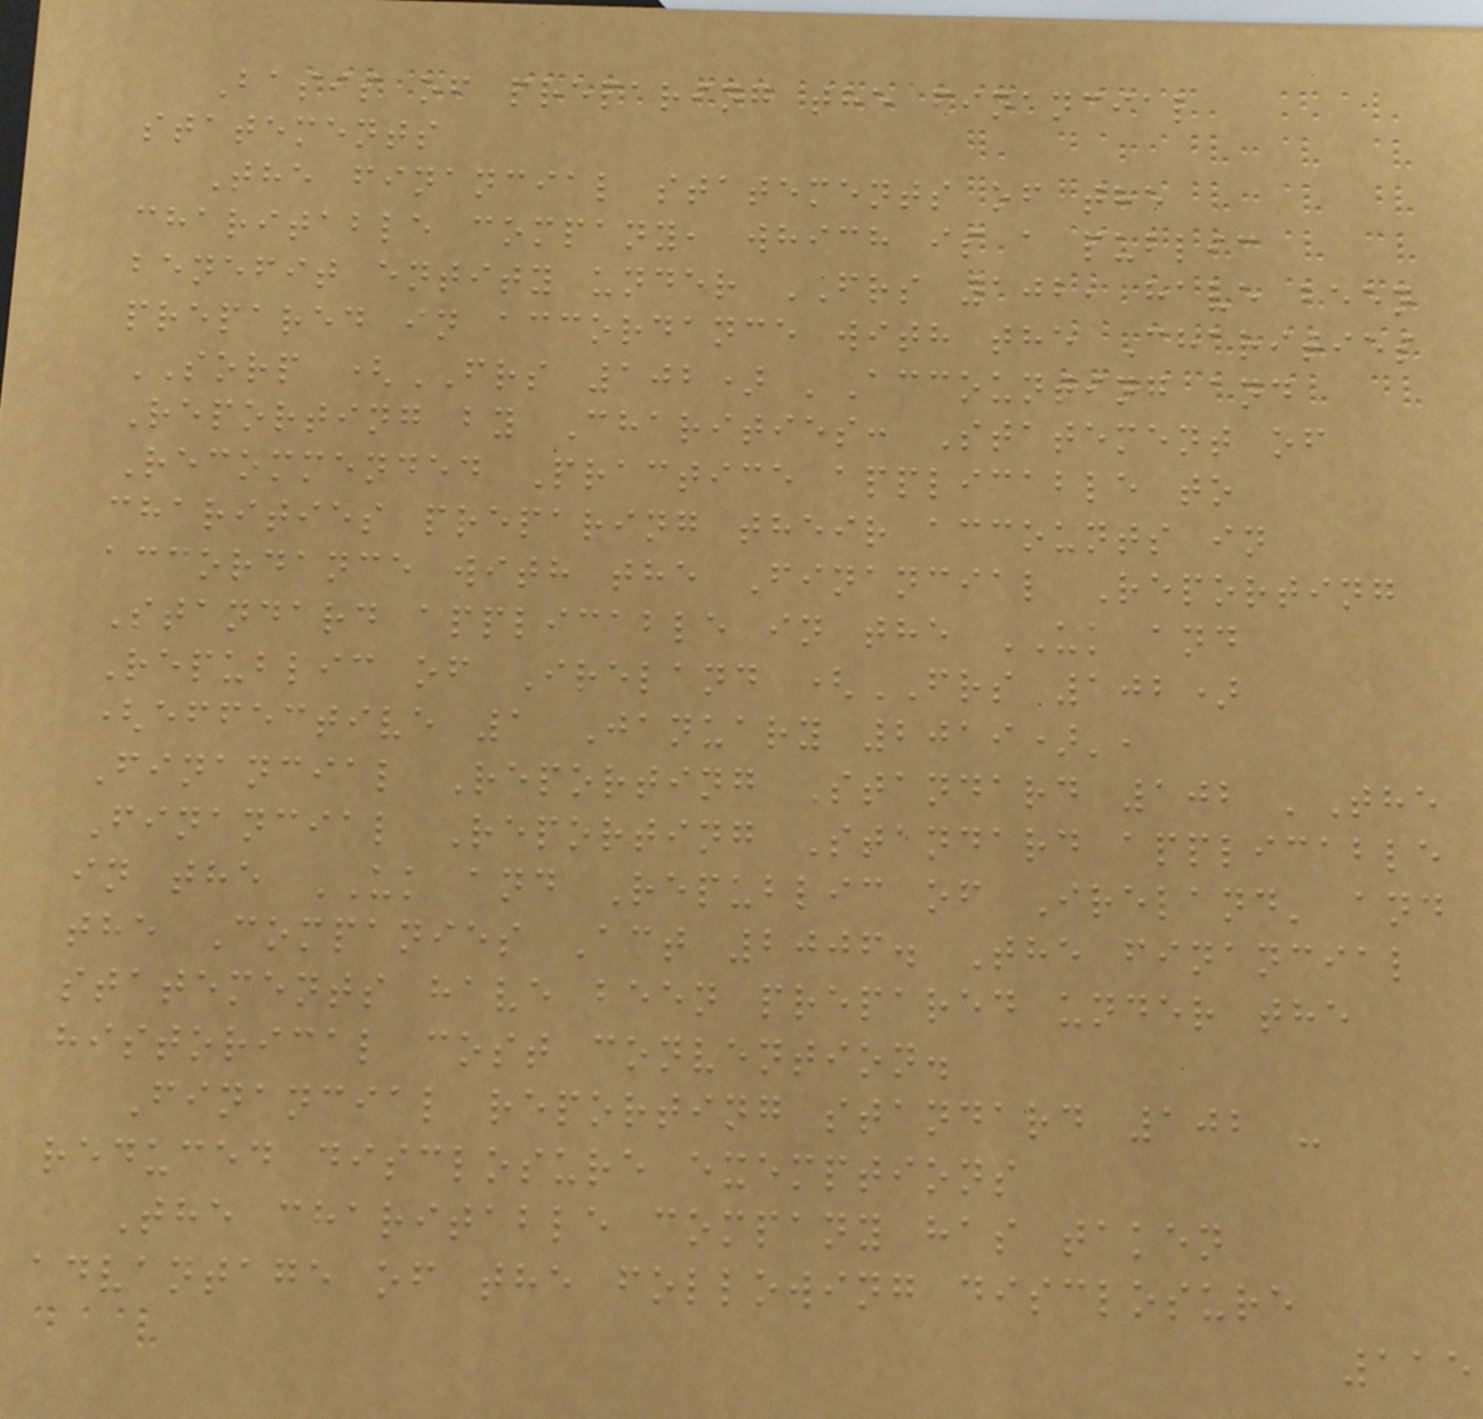Basis of preparing the financial
statements
The financial statements of the
charitable company, which is a public
benefit entity under FRS 102, have been
prepared in accordance with the Charities
SORP (FRS 102) 'Accounting and
Reporting by Charities: Statement of
Recommended Practice applicable to
charities preparing their accounts in
accordance with the Financial Reporting
Standard applicable in the UK and
Republic of Ireland (FRS 102)
(effective 1 January 2019)',
Financial Reporting Standard 102 'The
Financial Reporting Standard applicable
in the UK and Republic of Ireland' and
the Companies Act 2006. The financial
statements have been prepared under the
historical cost convention.
Financial reporting standard 102 -
reduced disclosure exemptions
The charitable company has taken
advantage of the following disclosure
115
